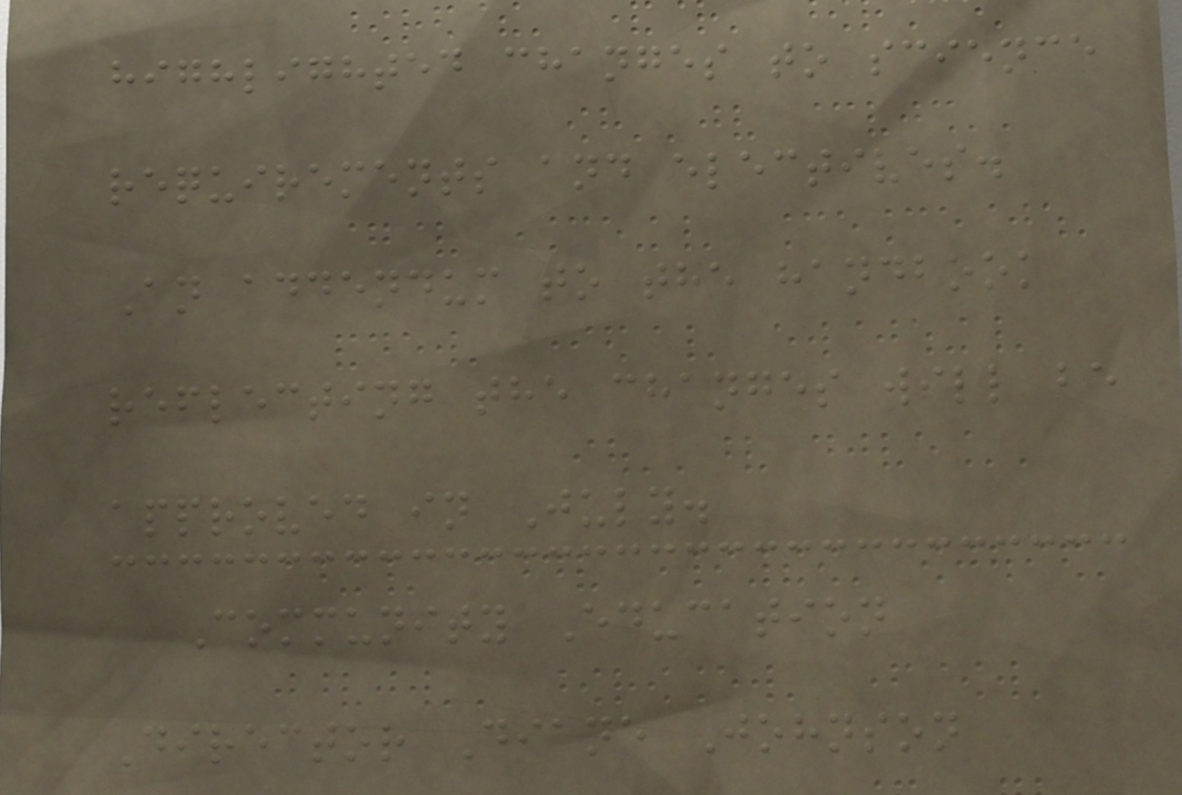highlighted changes to science
requirements and electives.
An addendum to the handbook
reflecting the changes will be
approved in July.
Community Education
Director Diane Johnson
